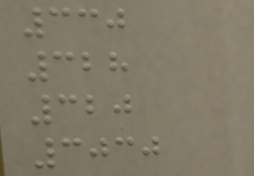330
328
320
3030
